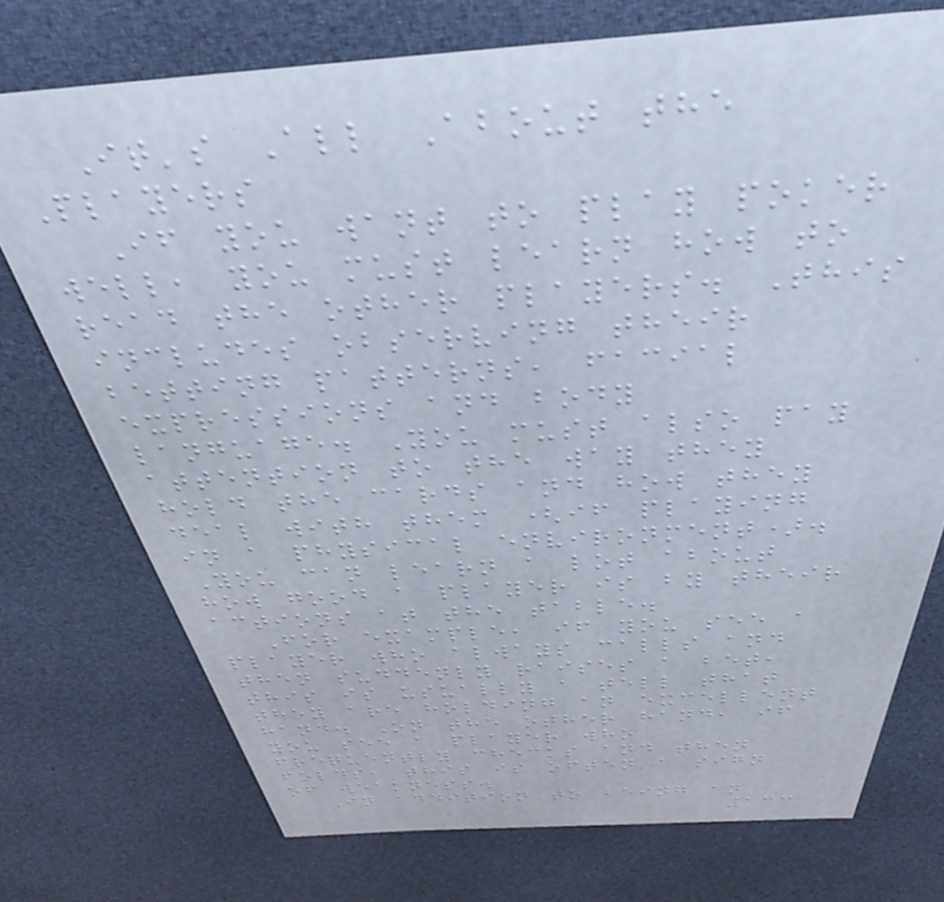It's All About the
Players
If you want to play poker
well, you must learn how to
read the other players. This
includes observing their
betting patterns, facial
expressions and body
language. You must also pay
attention to the way they
hold the cards and how they
deal with them (if playing
in a physical environment).
You can learn a lot about
how good a player is by their
actions at the table.
For example, if you see a
player who always calls and
then suddenly raises a bet,
this is usually a tell that
they are holding an excellent
hand. On the other hand, if
you see a player who
frequently checks and then
folds, this is often a sign
of weakness.
In addition to being an
133
